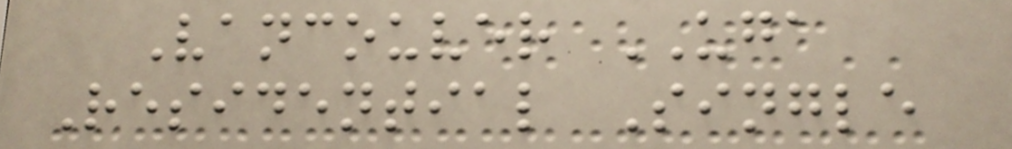Vancouver UGA
Residential Single
